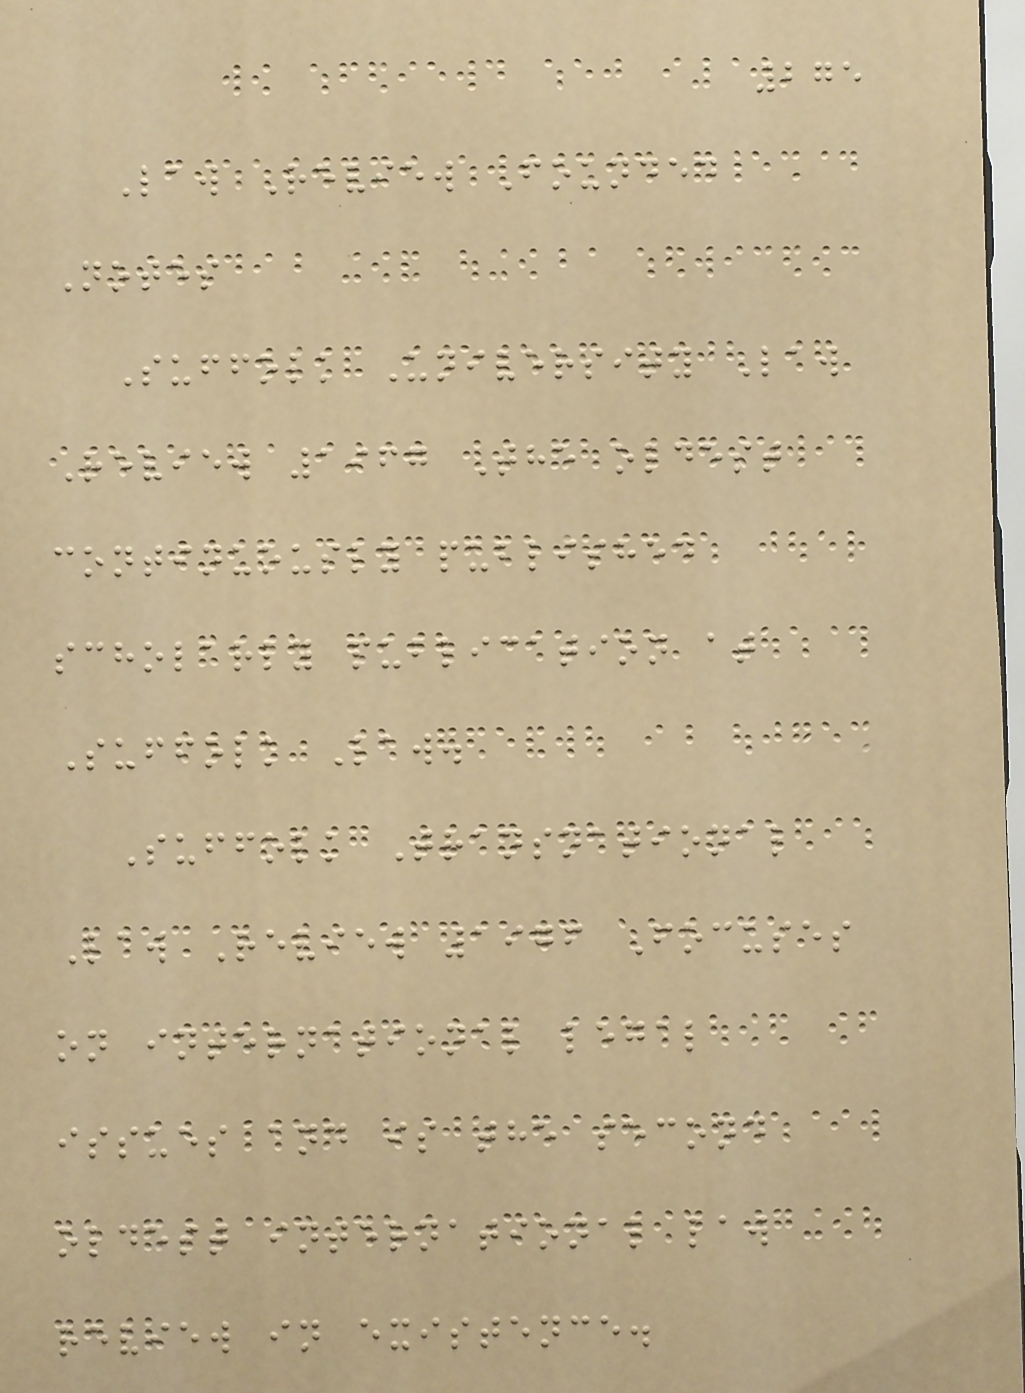275
Law Review Founded
Notes
Suffolk University Law
Review 1967 The oldest
continuously published
scholarly publication at
Suffolk Law.
Suffolk Transnational
Law Review 1976 Focuses
on international legal
issues and is the second
oldest international law
review in existence.
